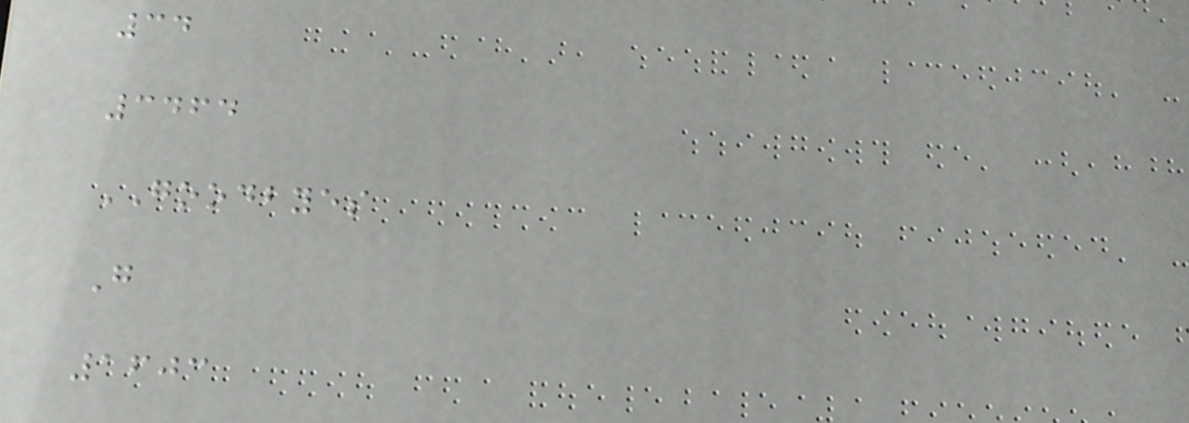34
3464
GOODBYES
G
1603
